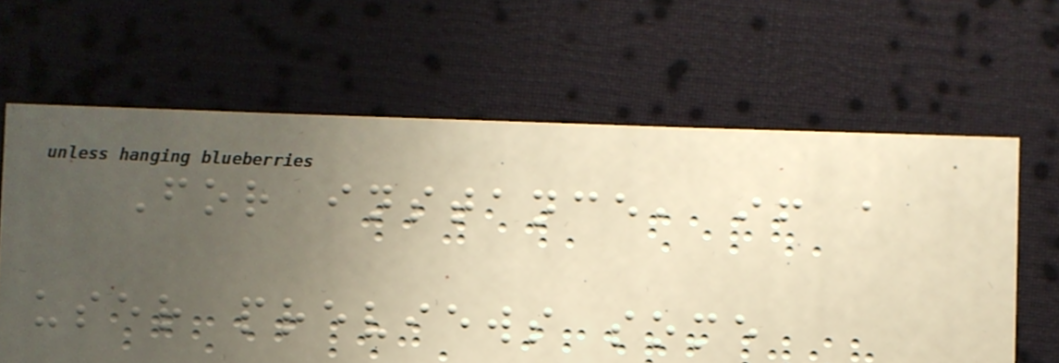For instance, if a
user previews some
